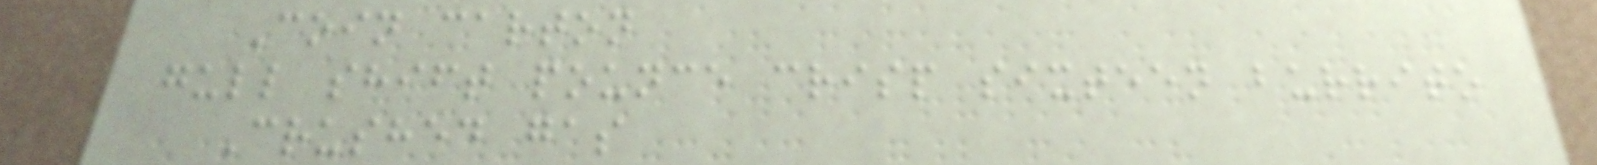Coin carton
gull shift pounce crisp sixteen burrito
Crushed gas
